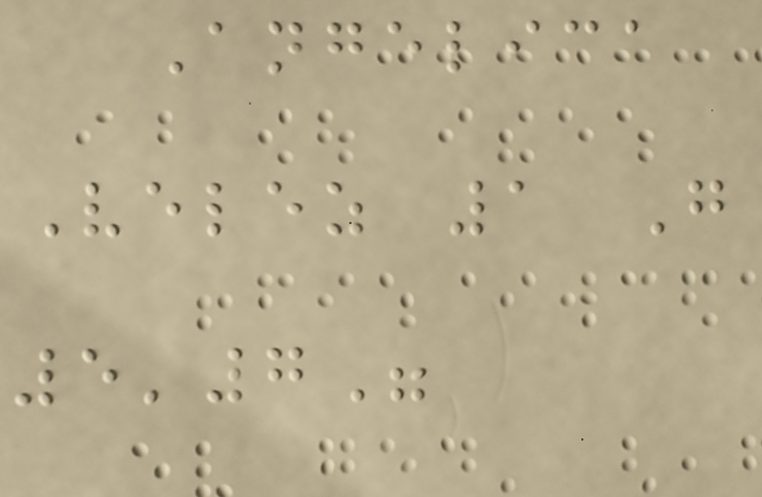Angelica
Velez 1 G
5'7"
